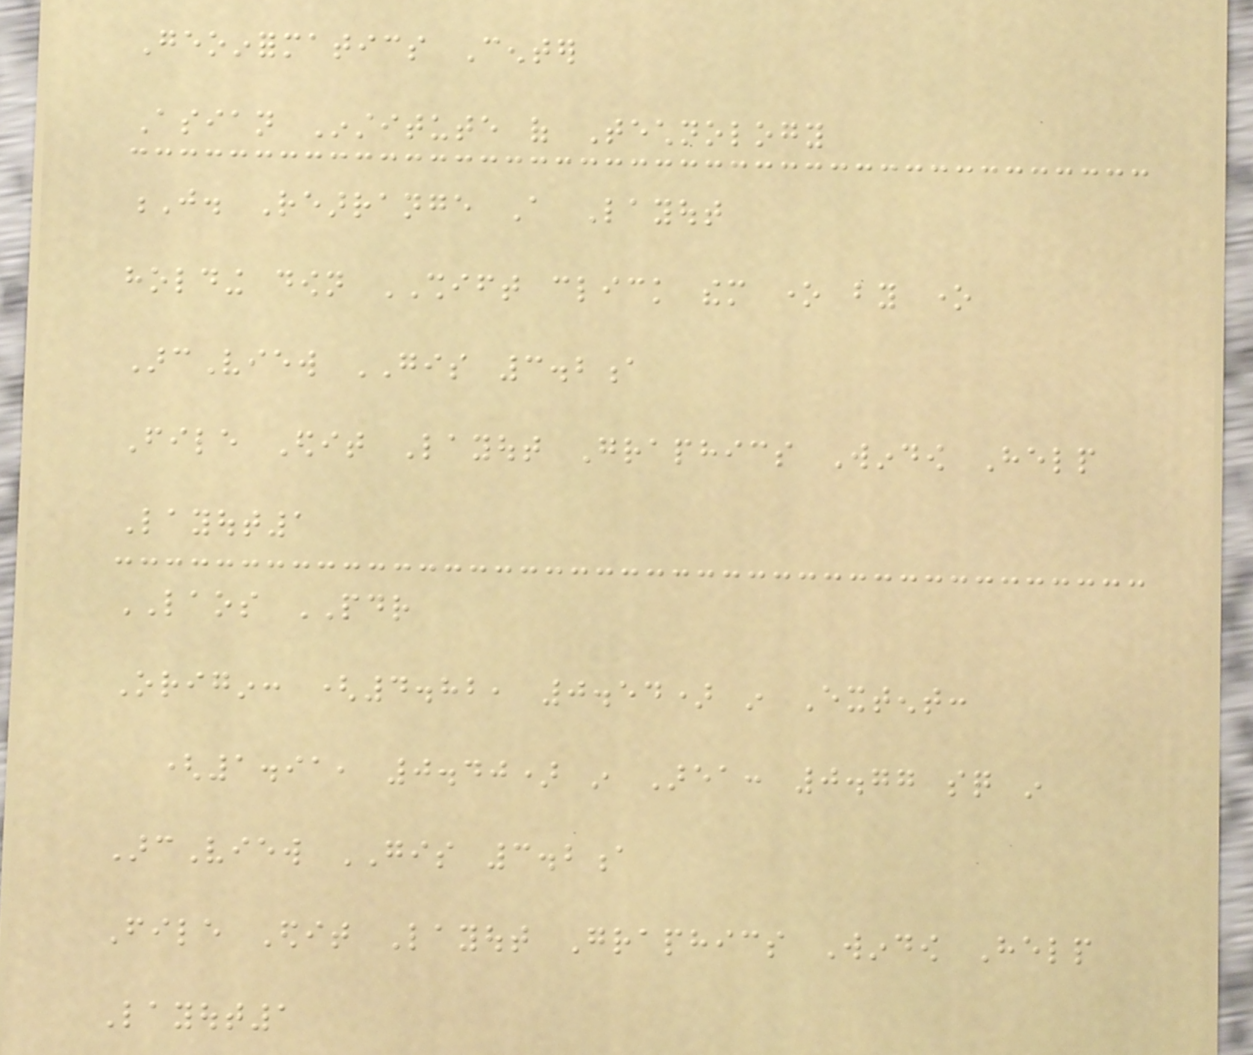Geoinformatics Center
Asian Institute of Technology
J. Rearrange A Layout
holding down SHIFT click them one by one
ArcView GIS 3.2a
File Edit Layout Graphics Window Help
Layout1
LAOS PDR
Origin: (4.82, 0.54) in Extent:
(1.91, 0.40) in Area: 0.77 sq in
ArcView GIS 3.2a
File Edit Layout Graphics Window Help
Layout1
